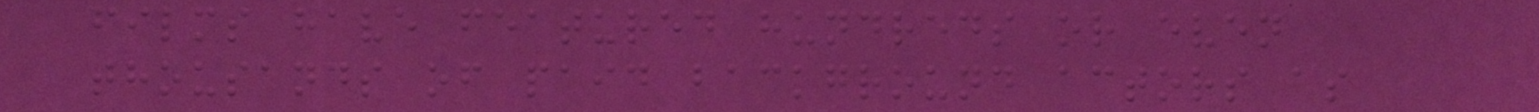films have featured hundreds or even
thousands of paid background actors as
